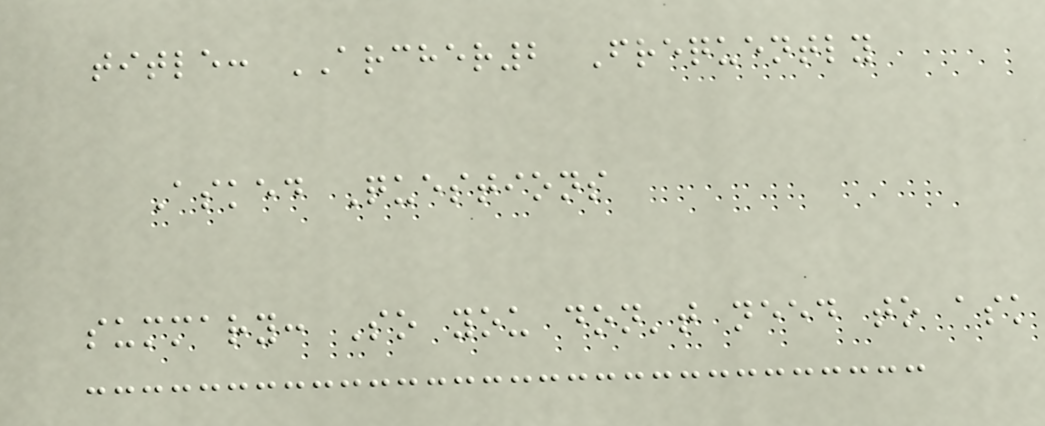title: ARCHER2 Frequently
Asked Questions
summary: So you don't need to ask
